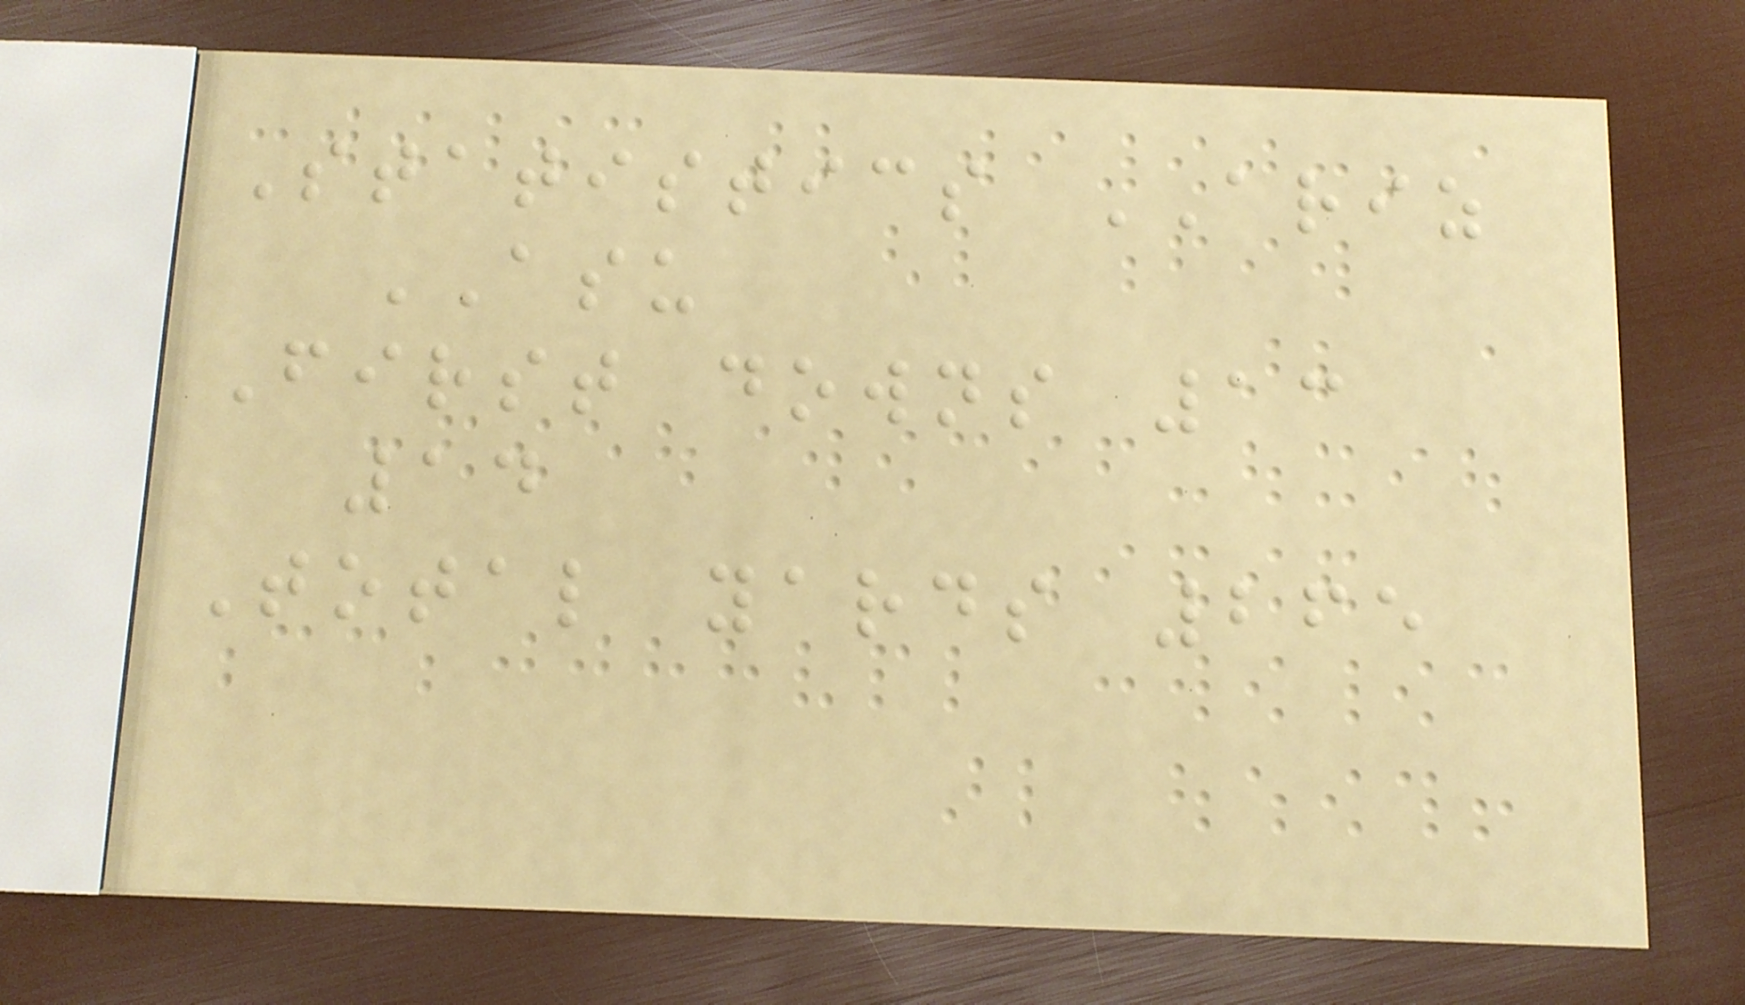Statistics ARIZ
ASU
First downs 13
14
Total yards 265
